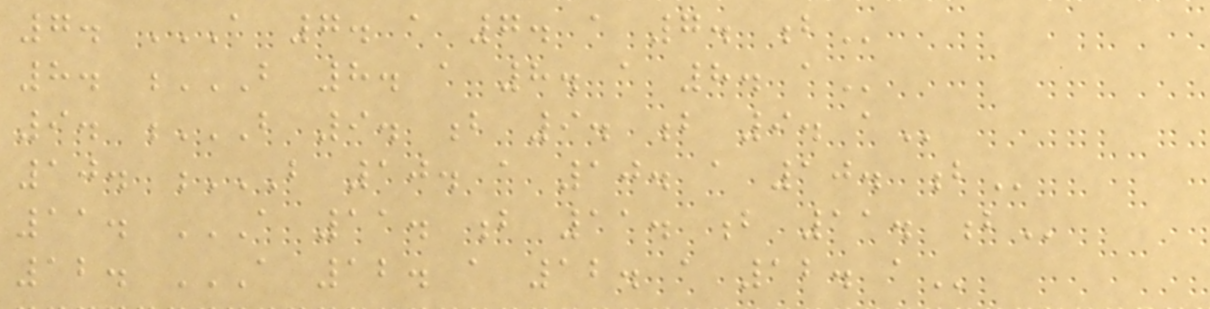7. A 7. A 7. A 7. B
8. B 8. A 8. A 8. A
9. B 9. B 9. B 9. A
10. B 10. A 10. A 10. B
11. A 11. B 11. B 11. B
12. A 12. A 12. A 12. A
